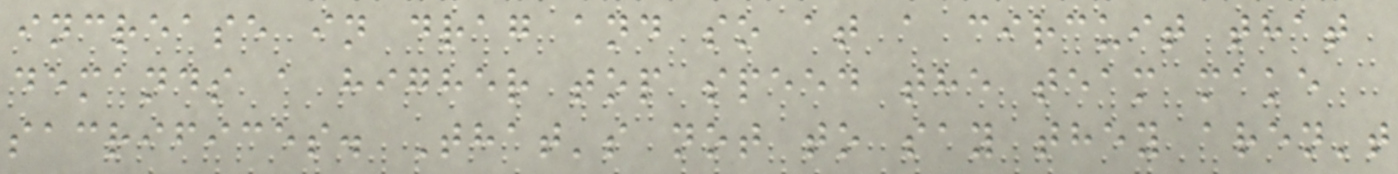increase in drag and so at a circuit that
demands a higher top speed the team make
sacrifices. That's not to say they aren't
